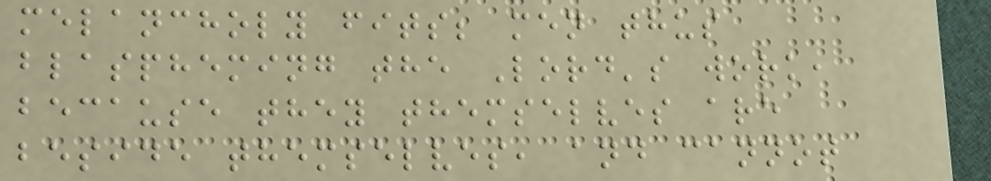melancholy fits; men thus
blaspheming the Lord's work,
because they themselves are
beside themselves, and cannot
